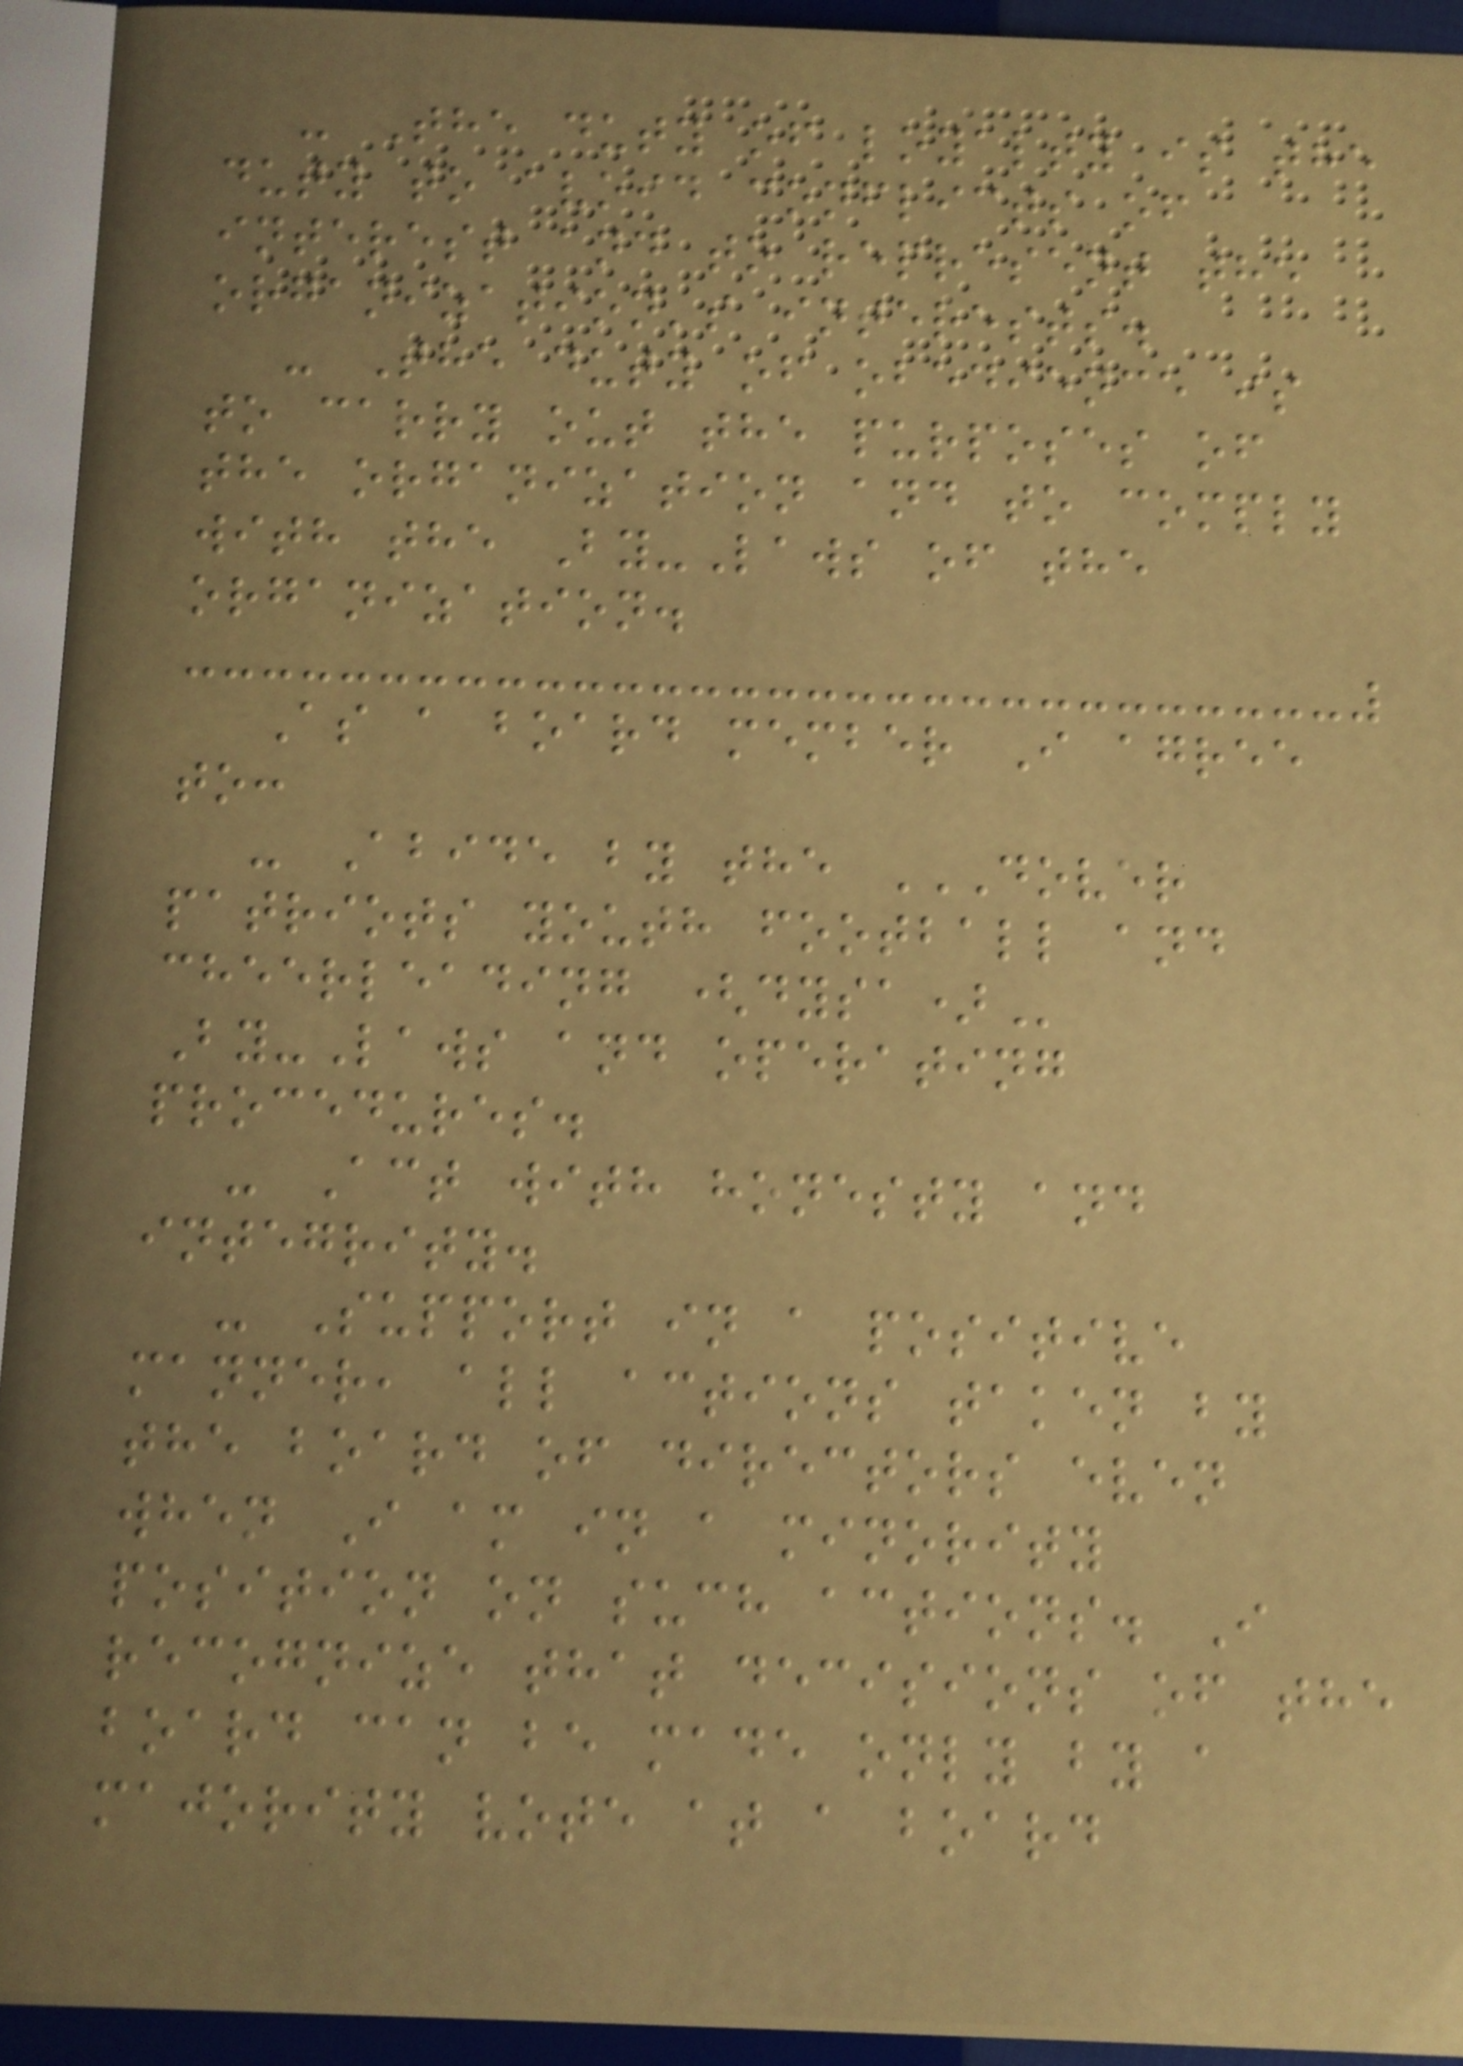- The duty of loyalty is the
duty to avoid conflicts of
interest and to represent the
organization's interests.
- The duty of obedience is
to carry out the purposes of
the organization and to comply
with the By-Laws of the
organization.
As a board member I agree
to:
- Abide by the DOVER
PATRIOTS YOUTH FOOTBALL AND
CHEERLEADING (DYSA)
By-Laws and operating
procedures.
- Act with honesty and
integrity.
- Support in a positive
manner, all actions taken by
the board of directors even
when I am in a minority
position on such actions. I
recognize that decisions of the
board can be made only by a
majority vote at a board
